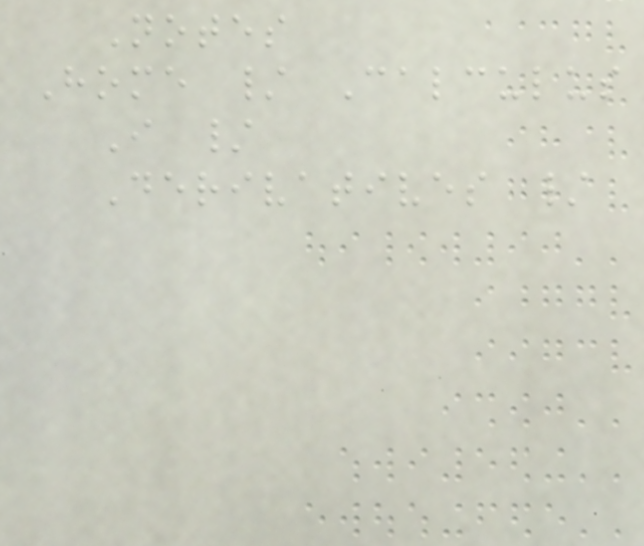Notes
Home / Calculus
I /
Derivatives /
